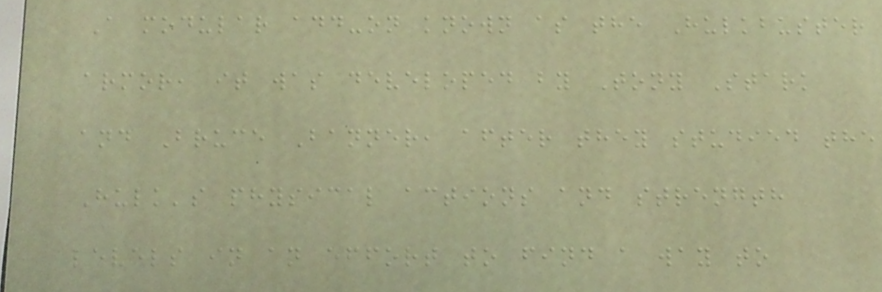A modular add-on known as the Hulkbuster
armor, it was developed by Tony Stark
and Bruce Banner, after they studied the
Hulk's physical actions and strength
levels in an effort to find a way to
